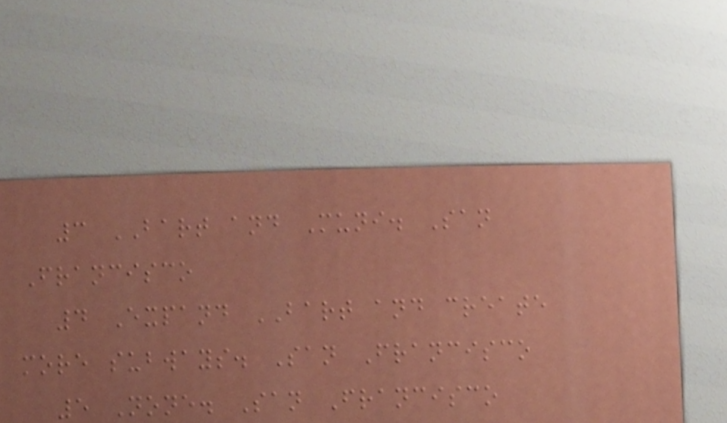3 BART and Muni. San
Francisco
4 Expand BART and create
more subways. San Francisco
5 None. San Francisco
